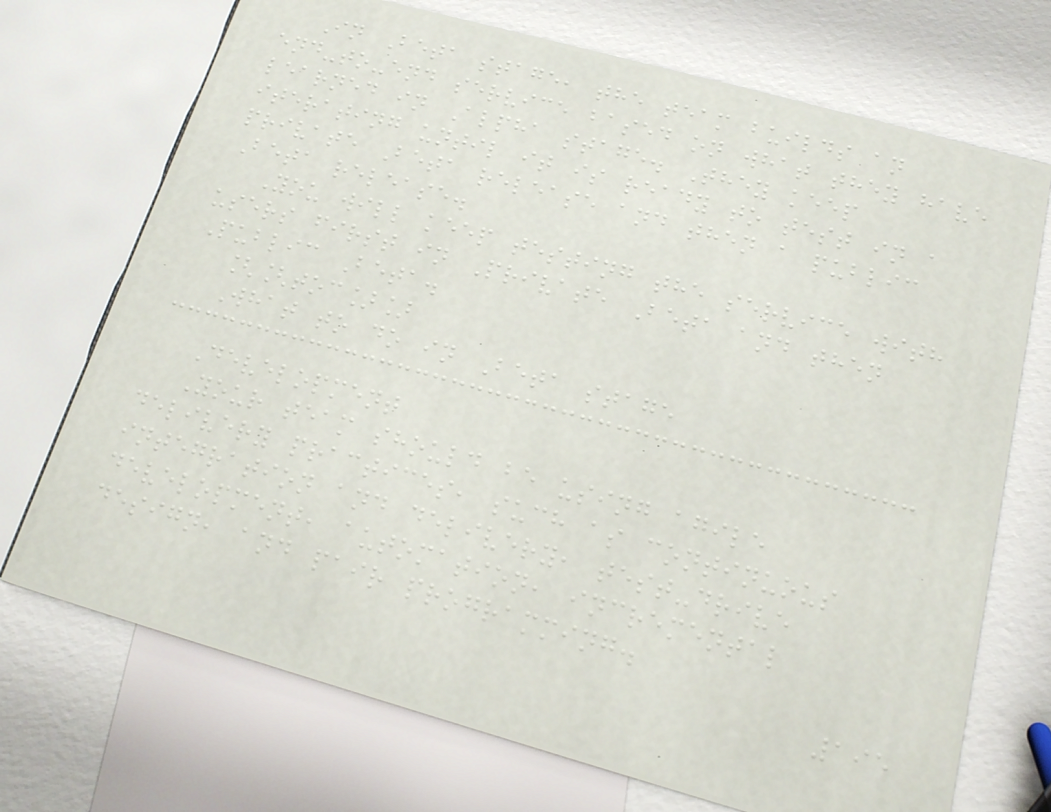In Beta stage, the team builds an
end-to-end service based on what they have
learned in Alpha stage. They keep
iterating until it is ready to test in a
private Beta release and then a public
Beta release.
You will keep testing the service with
users first in Private Beta and then
Public Beta.
[[toc]]
What to do in Beta stage
Development
Your team should be using agile
delivery practices, such as continuous
integration and delivery, test-drive
development, automation, incremental
design, and pair programming.
195
